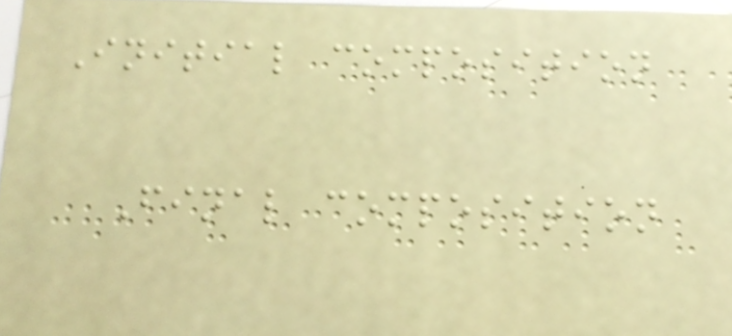Initial composition
Final composition
